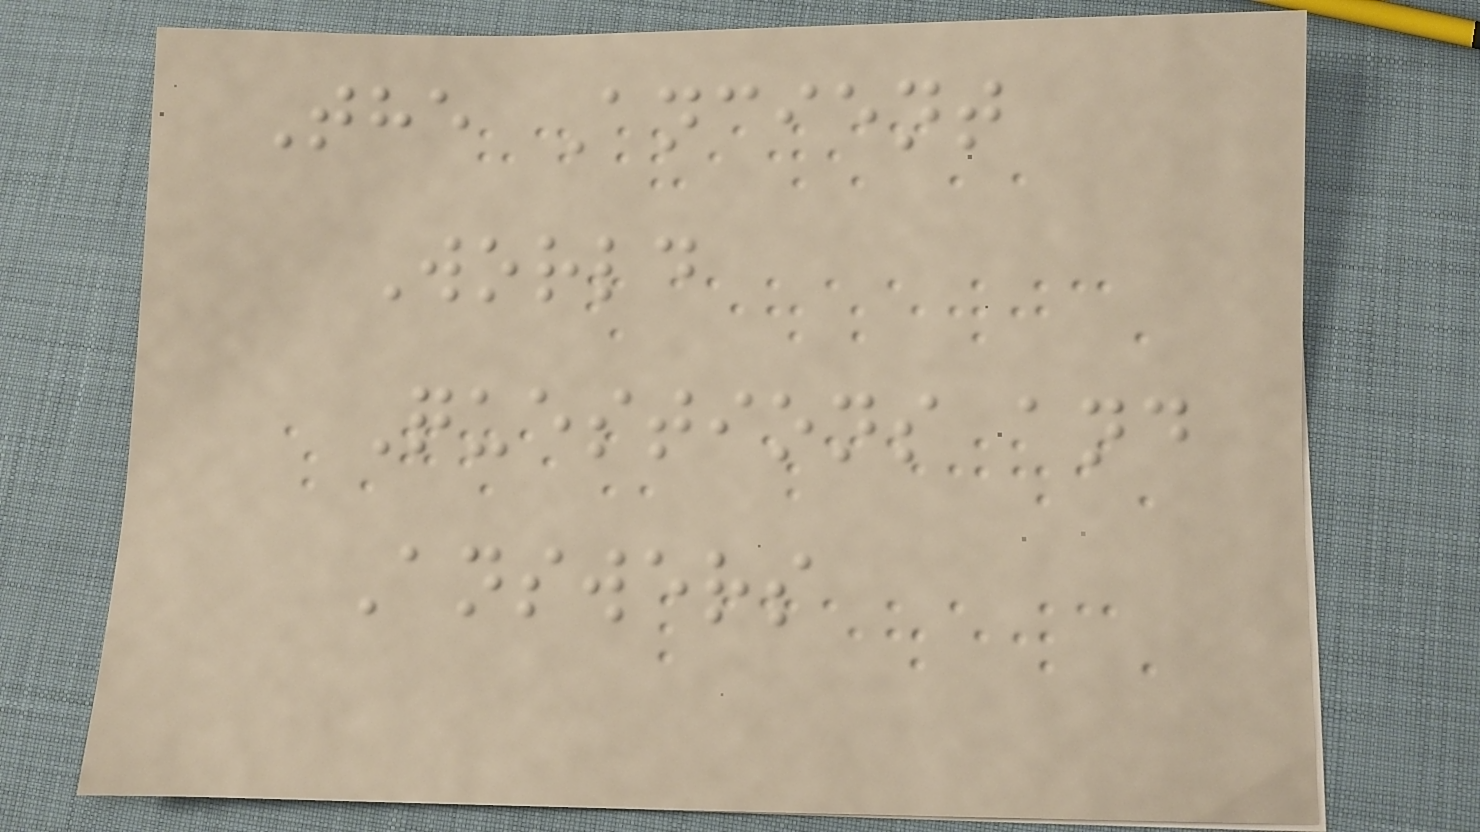The Ancient
World
Questions and
Answers
